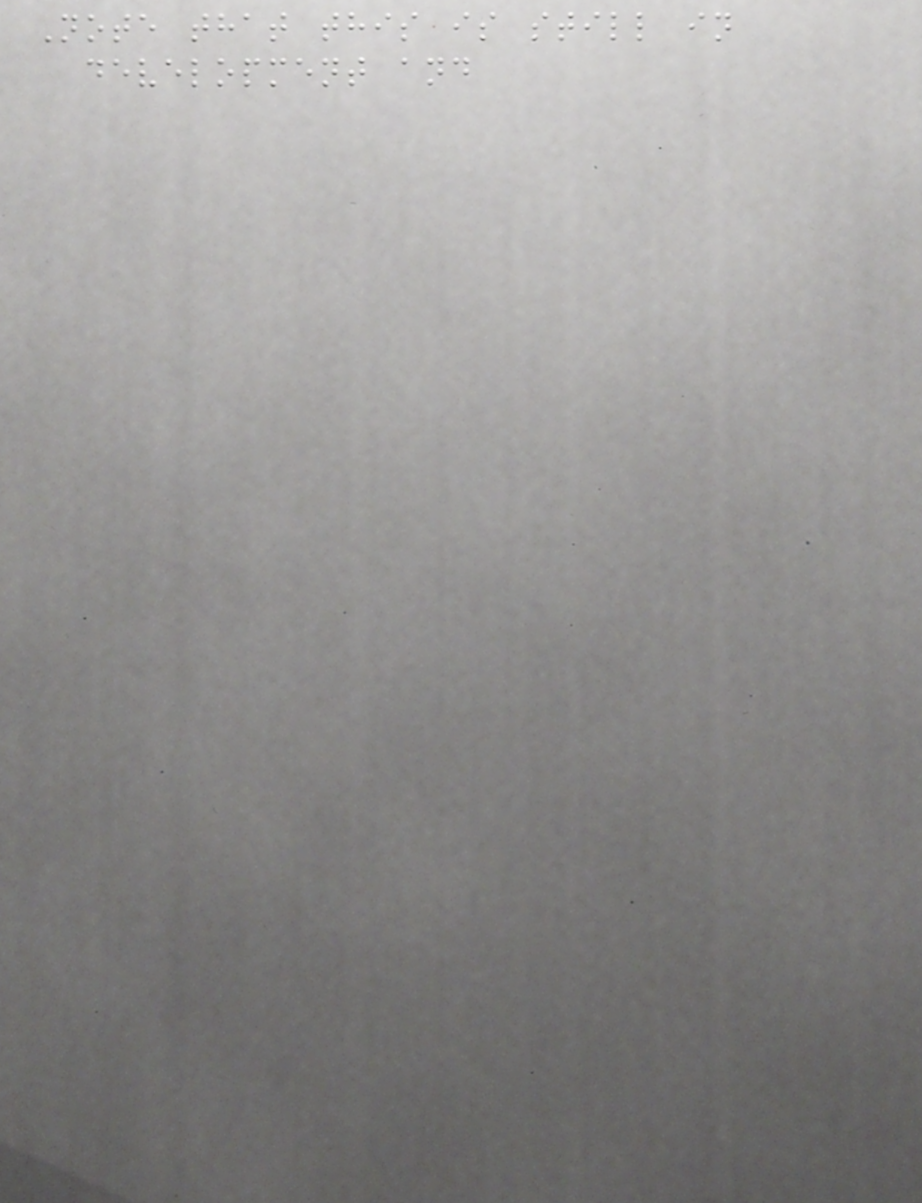Note that this is still in
development and
